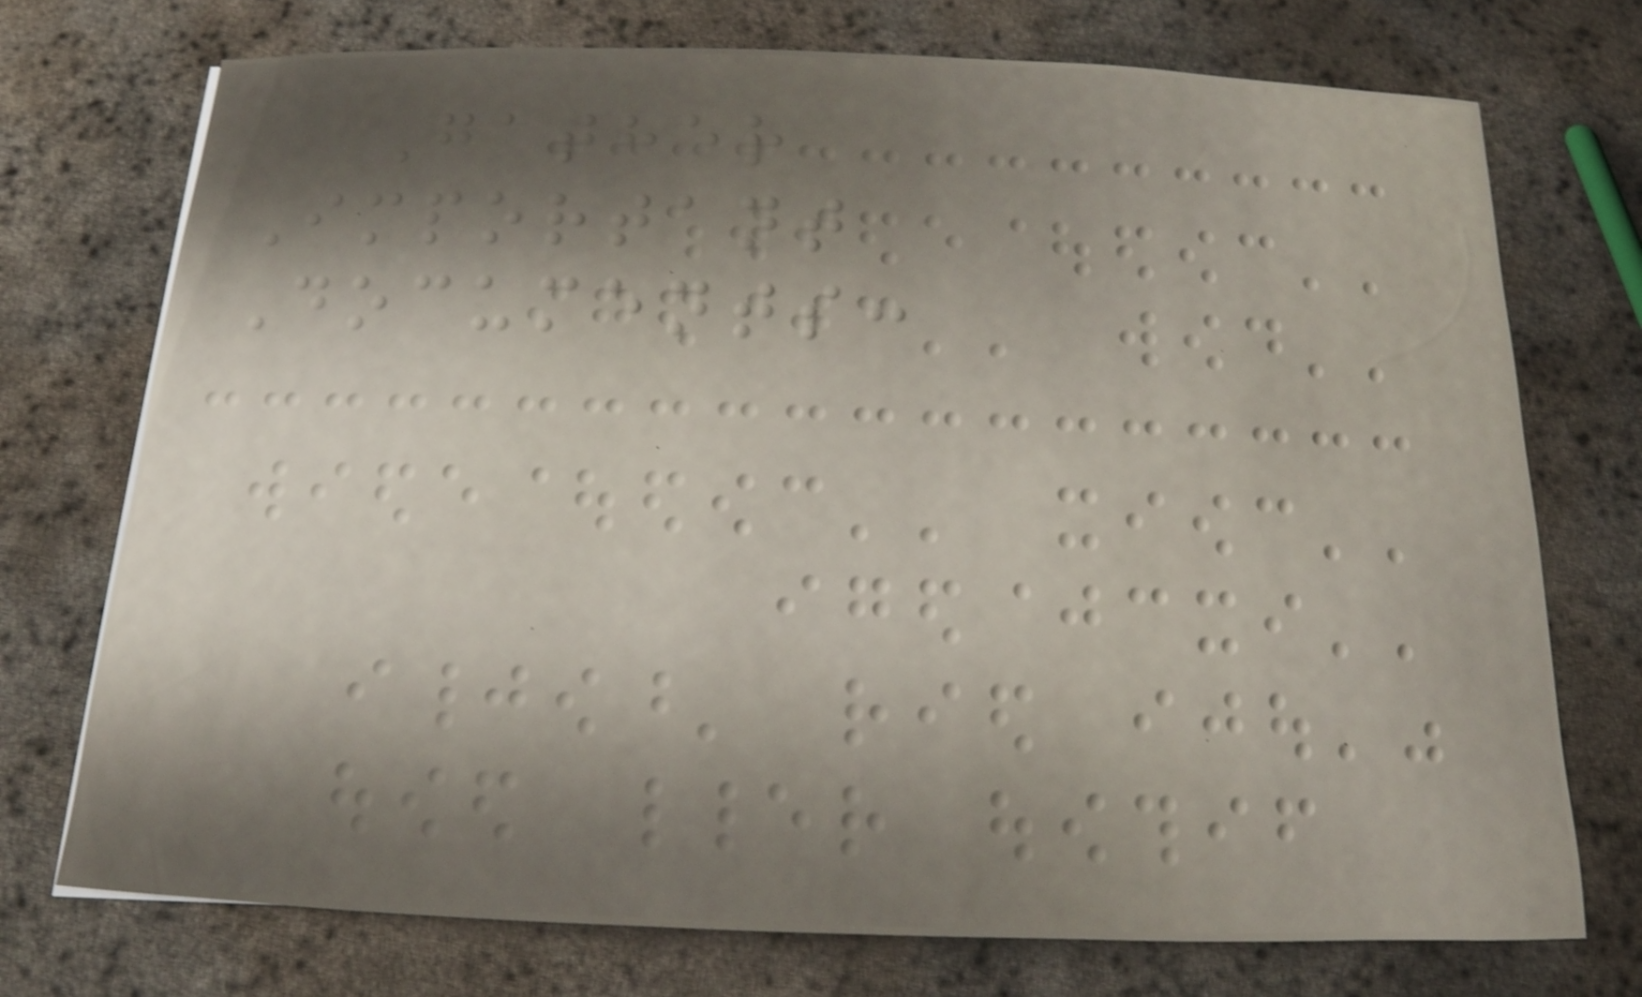Gather
Important
Documents:
